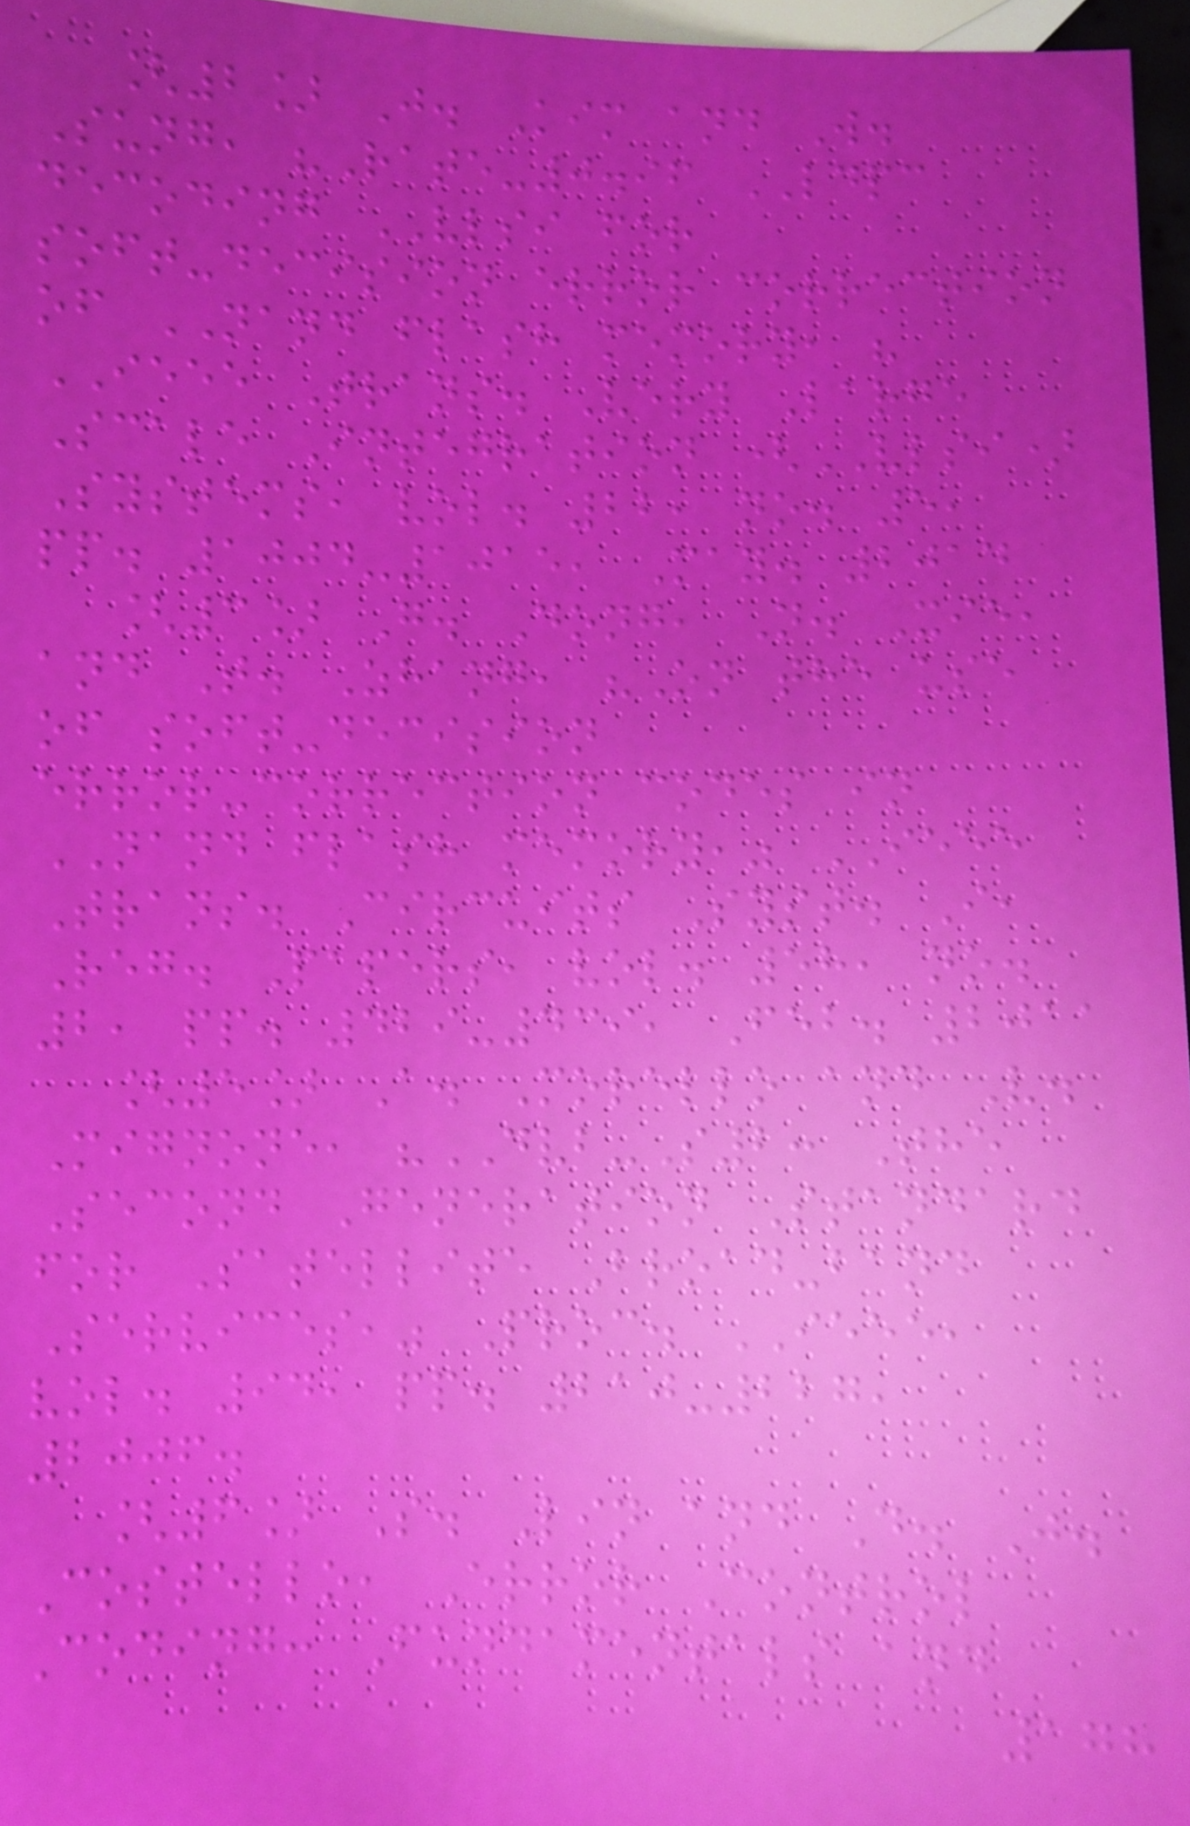[2] J. Kim and W.
Sung, "Rate-0.96 LDPC
decoding VLSI for
soft-decision error correction
of NAND flash memory, "
IEEE Trans. Very Large
Scale Integration (VLSI)
Systems, vol. 22, no. 5,
pp. 1004-1015, May. 2014
[3] G. Dong, N. Xie,
and T. Zhang, "On the use
of soft-decision
error-correction codes in
NAND flash memory," IEEE
Trans. Circuits Syst. I,
Reg. Papers, vol. 58, no.
2, pp. 429-439, Feb. 2011
[5] A. Morello and V.
Mignone, "DVB-S2: The
Second Generation Standard
for Satellite Broad-band
Services," Proc. IEEE,
vol. 94, pp. 210-227,
2006.
[6] S. Lin and D. J.
Costello, Error Control
Coding: Fundamentals and
178
